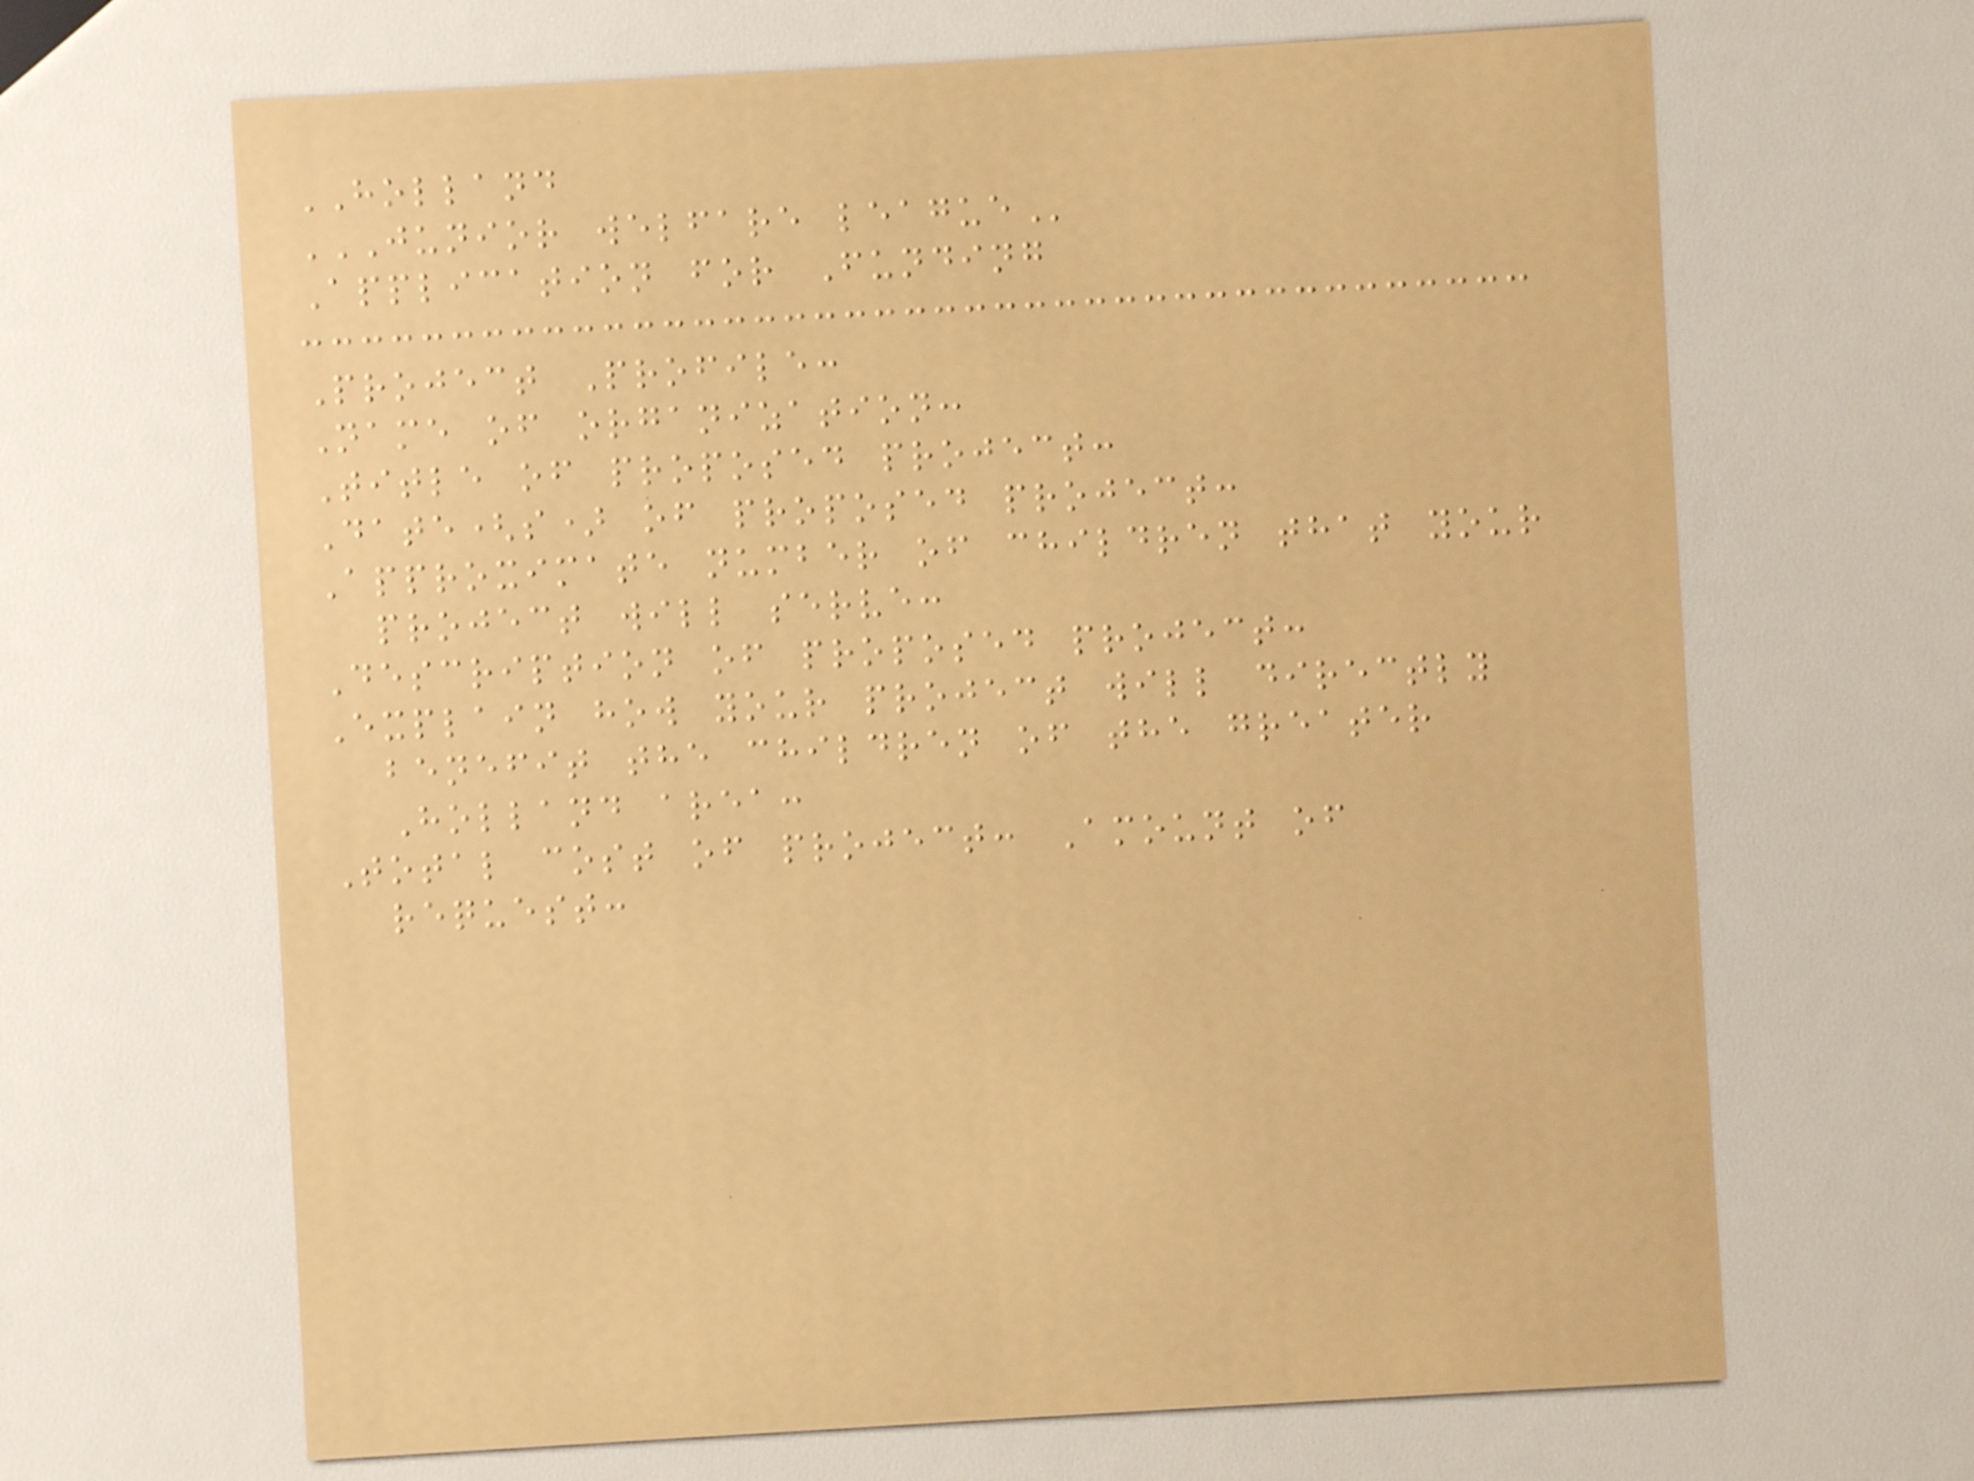HOLLAND
JUNIOR WELFARE LEAGUE
Application for Funding
Project Profile:
Name of organization:
Title of proposed project:
Date(s) of proposed project:
Approximate number of children that your
project will serve:
Description of proposed project:
Explain how your project will directly
benefit the children of the greater
Holland area:
Total cost of project: Amount of
request:
